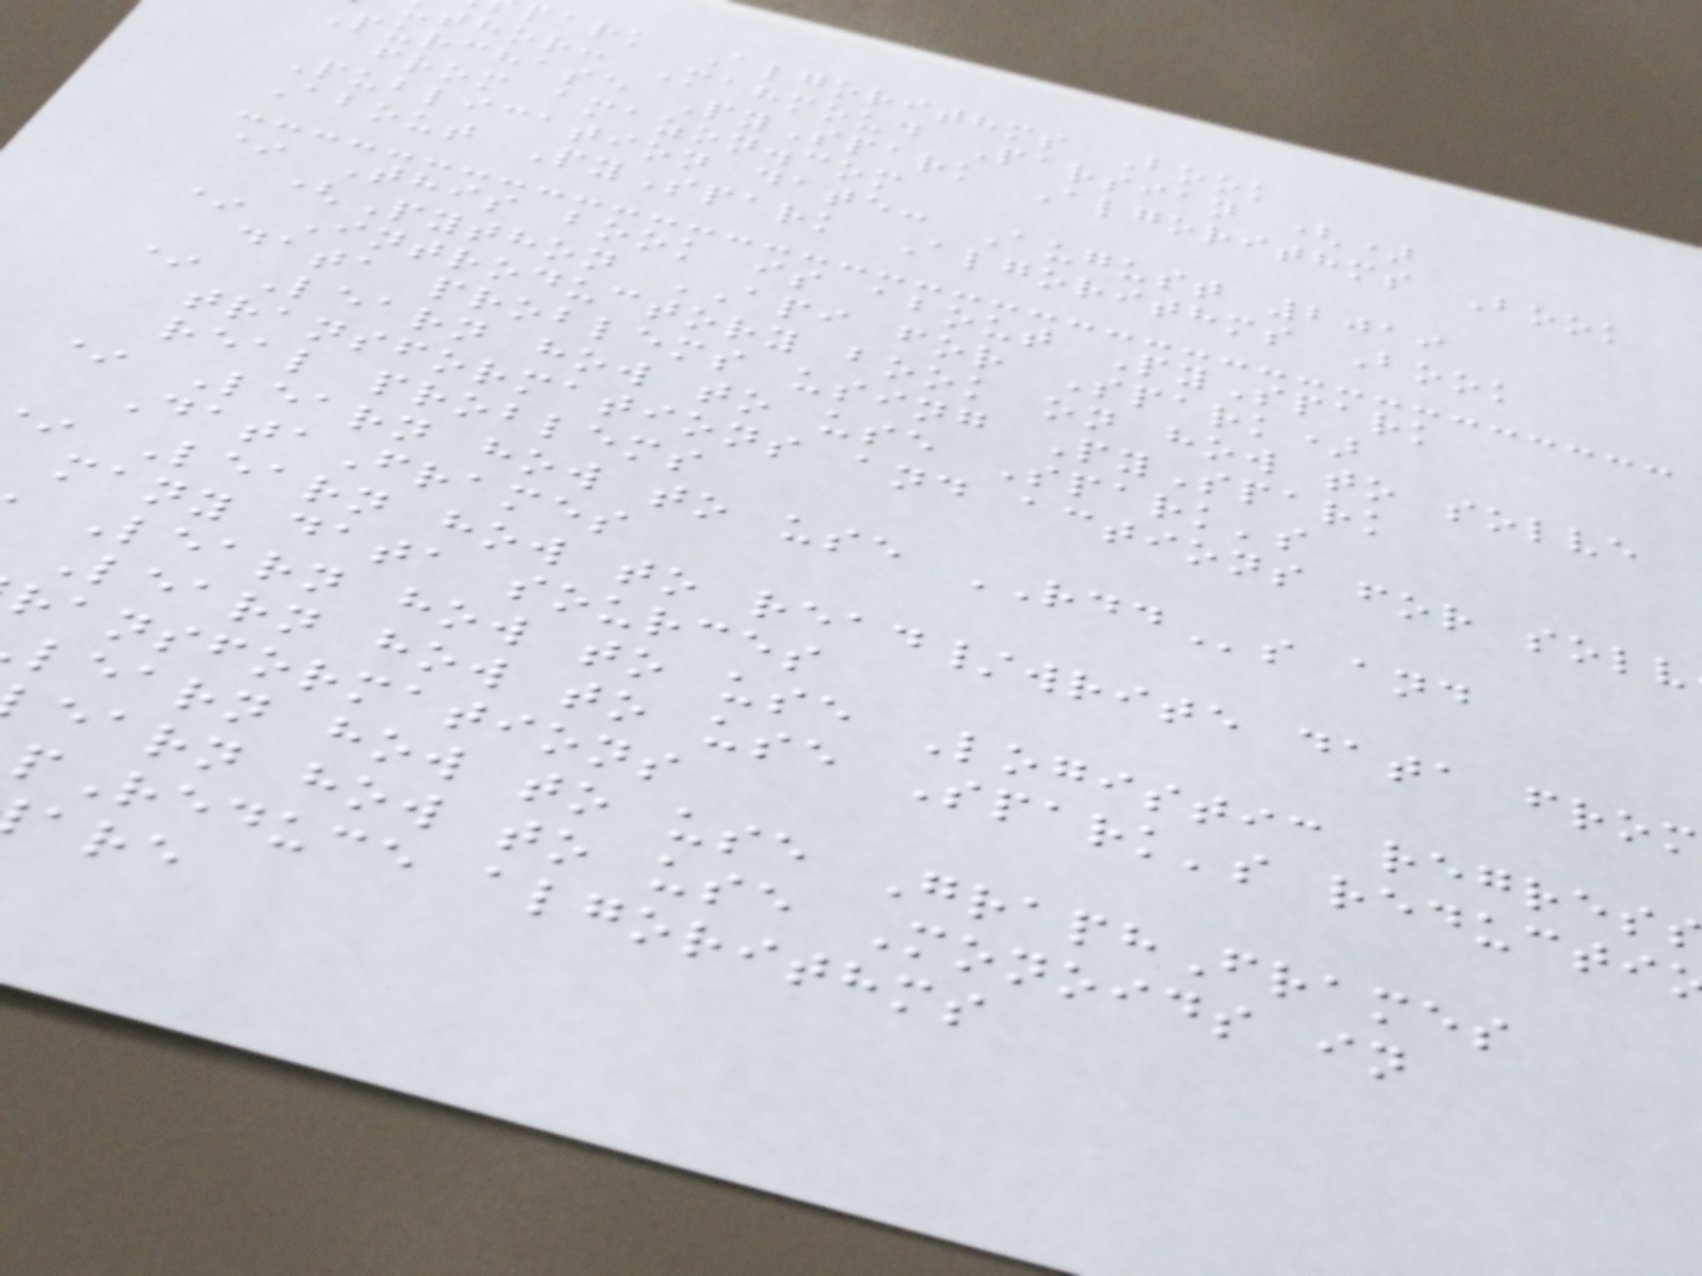park Algorithms Book
thor: Mahmoud Parsian ()
Purchase PySpark Algorithms Book
from amazon.com
Publication date: August 2019
About PySpark Algorithms Book
* This book is about PySpark
(Python API for Spark)
* Introductory book on how to solve
data problems using PySpark
* Learn how to use Spark's
transformations and actions for solv
real problems
* Learn how to use RDDs and
DataFrames
Learn how to read/write data from
many data sources
Learn how to use Logistic regres
Learn how to use Spark's reducti
ransformations
learn how to use GraphFrames
earn how to use Monoids in
pReduce algorithms
